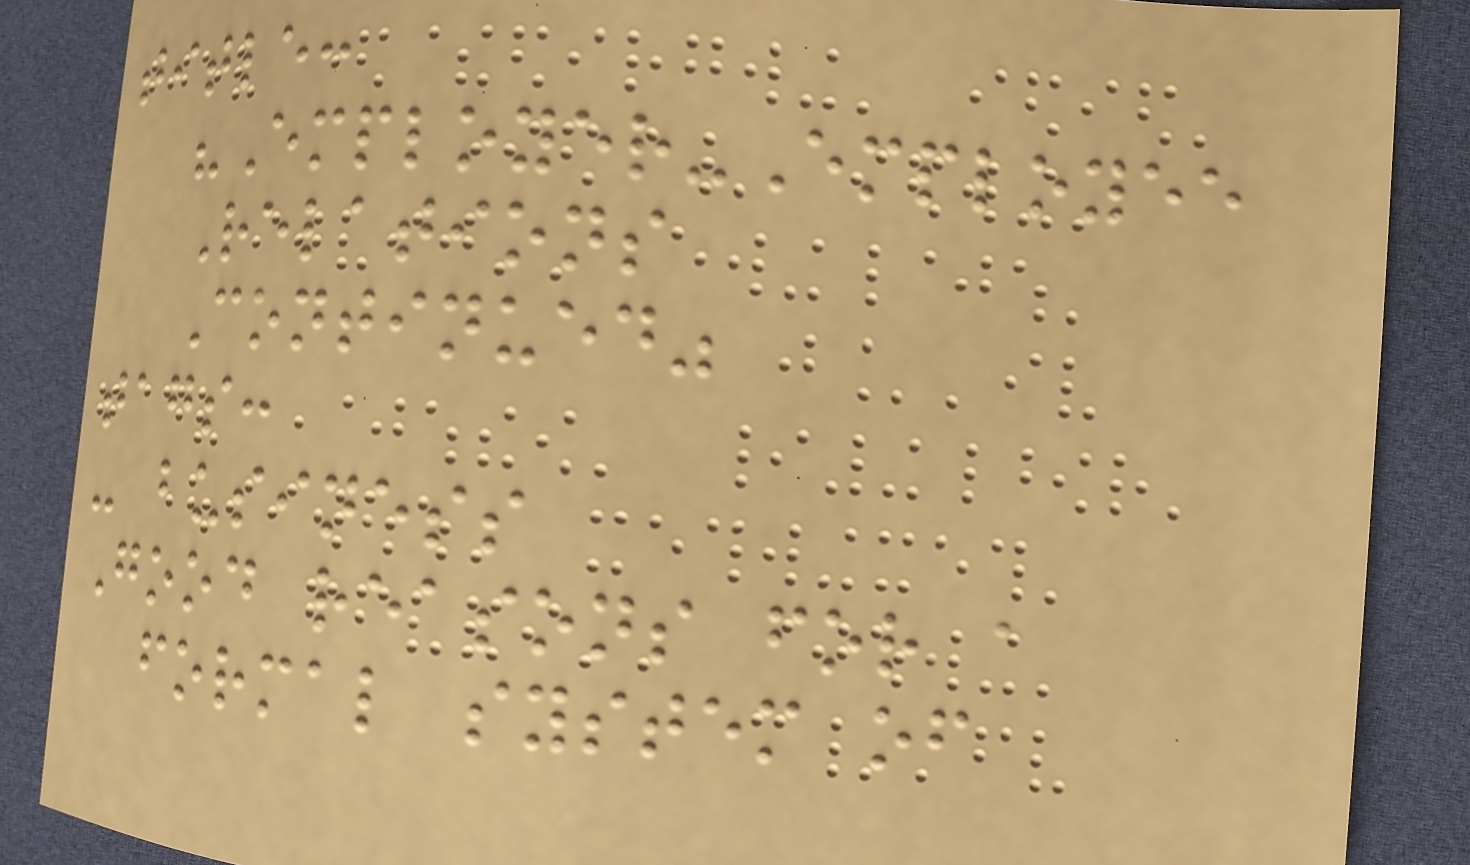title:
"Employer-Employee
Relations
Continued"
tags:
- business
Good reasons for a
formal system of
